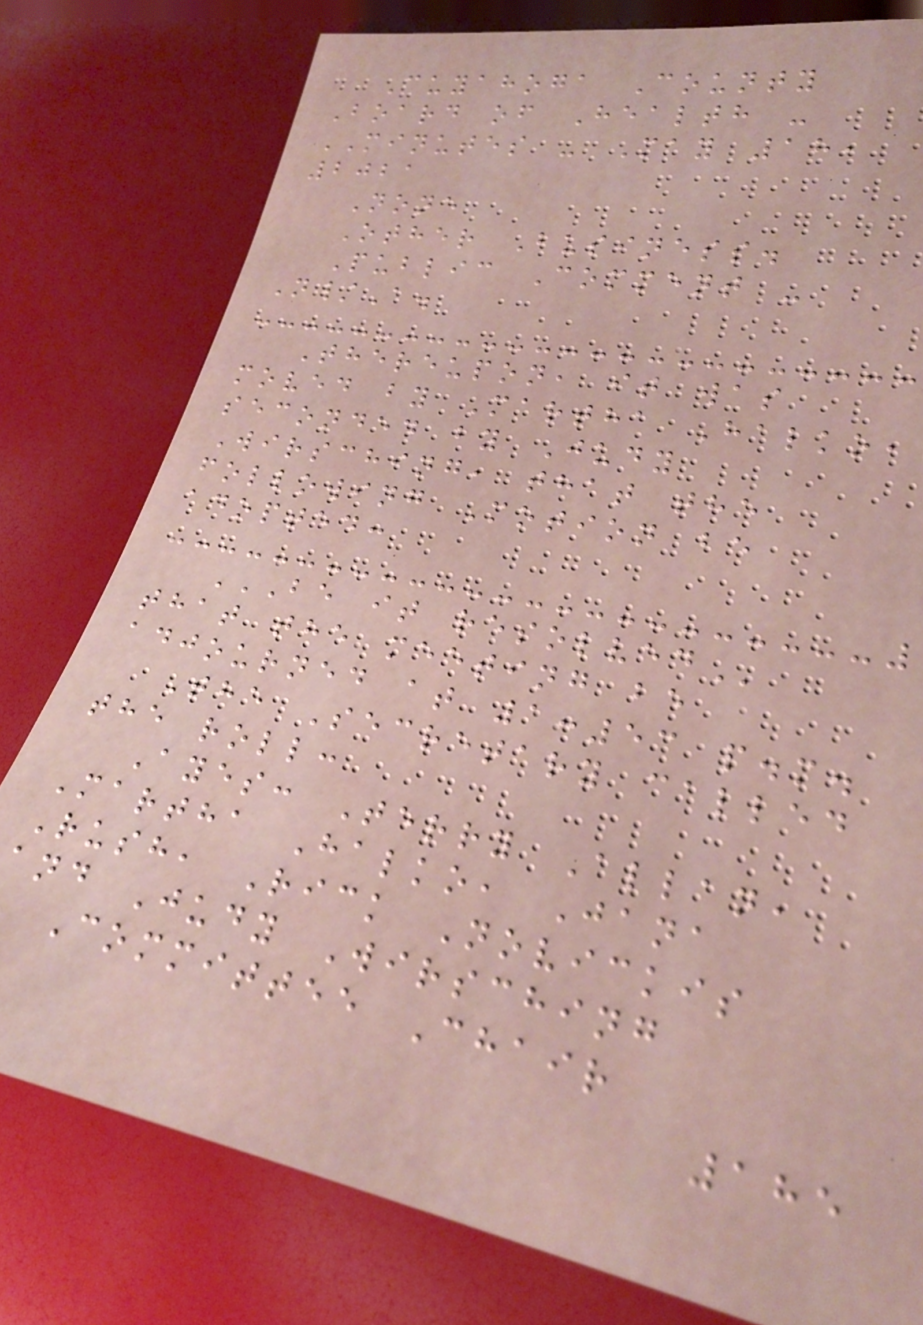Cuyahoga County
Board of Health -
MINUTES - May 18,
2021
None
Other Business.
Public Comment -
N/A.
Thereupon, it was
moved by Martha Halko,
seconded by Judy
Wirsching, that the
following Motion be
adopted:
BE IT RESOLVED
that the meeting be
adjourned at 1:53 p.m.
The Secretary called
the roll:
Ayes: Terry Allan,
Martha Halko, Jana
Rush, Rick Novickis
and Judy Wirsching
Committee Chair
185
